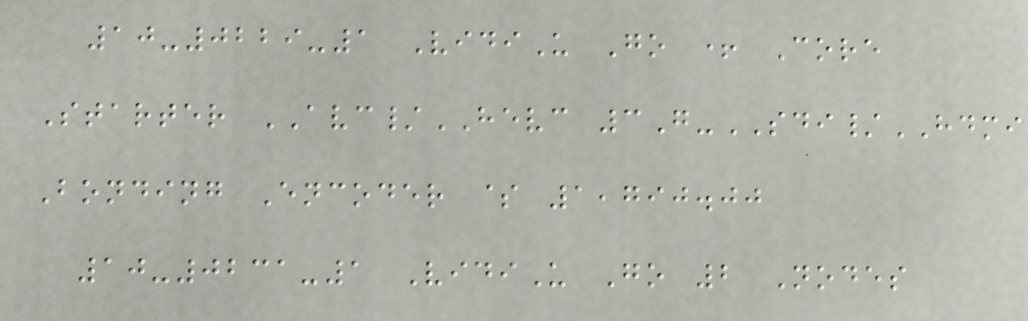10-0229-1 VidiU Go + Core
Starter AVC/HEVC 3G-SDI/HDMI
Bonding Encoder $ 1,790.00
10-0231-1 VidiU Go 2 Nodes
